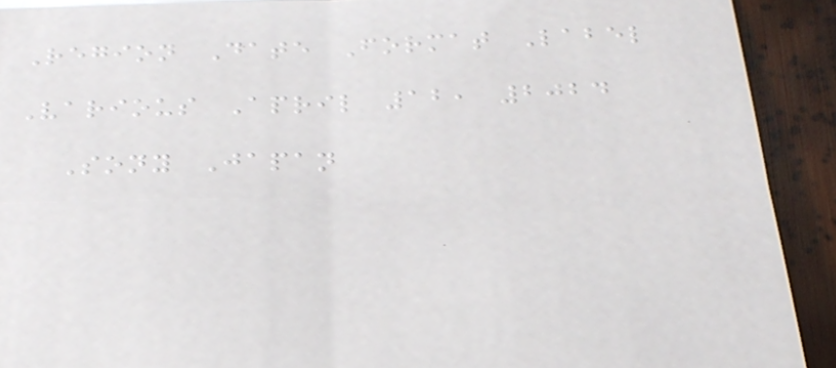Region Date Format Label
Various April 12, 2024
Sony Japan
